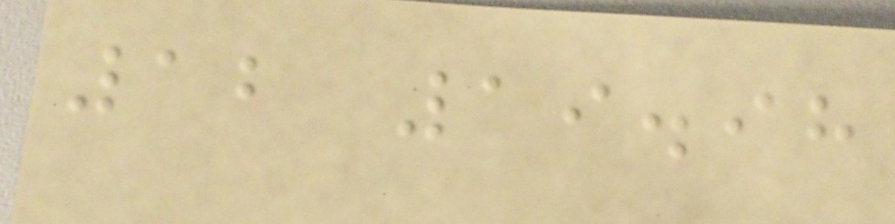12 19.98
